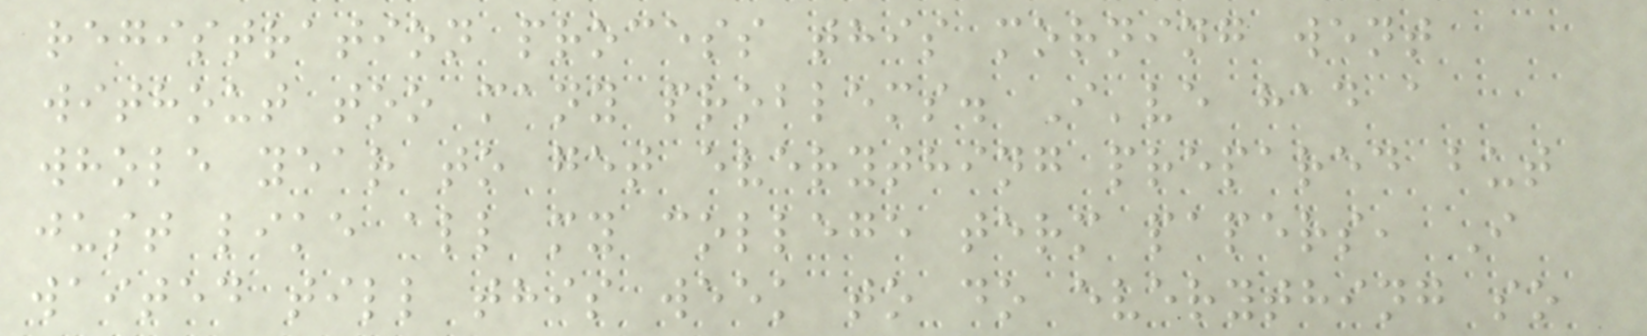registration process this morning went
without too many problems. I've had a
whole year to get everything prepared but
just like all my college term papers, I
waited till this week to do everything so
